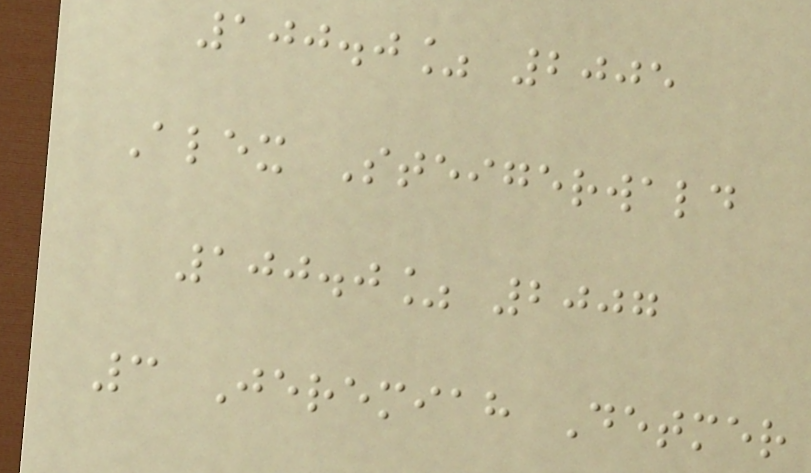100.0% 2005
Alex Steigerwald
100.0% 2007
3 Jeremiah Detmer
